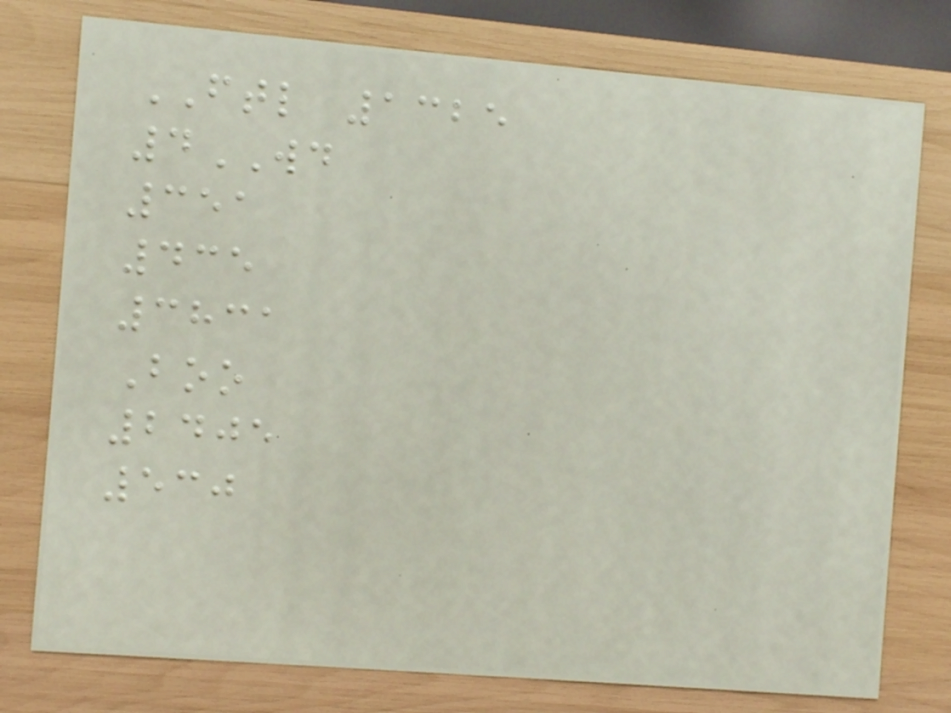FTL 1325
4WD
351
435
3831
Boo
2405
530
